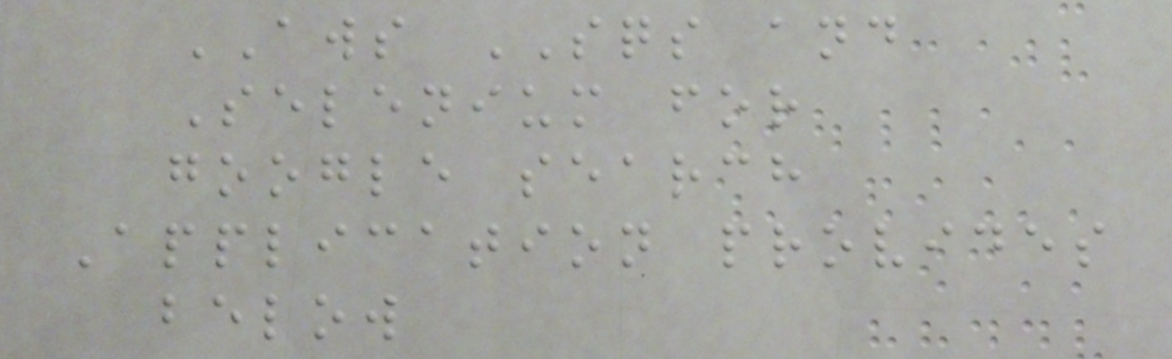AWS SQS and
Selenium for
google search
Application provides
below
